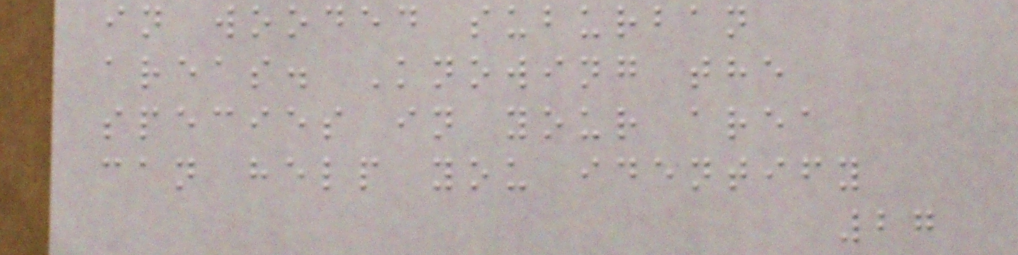in wooded suburban
areas. Knowing the
species in your area
can help you identify
27
